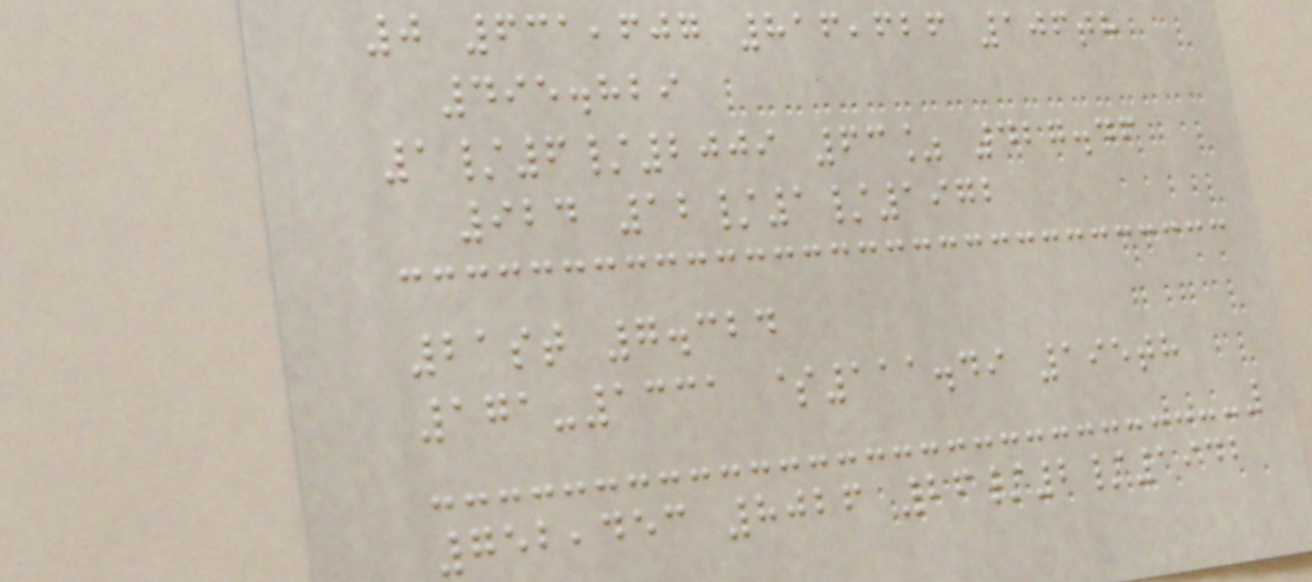0 631,607 816,626 106th
495.829
1/6/2009 63% 427.46
924 12/1/1972
21st 7.324
171-1331 $111.49 195th
752,453 8026 26/2/1942
